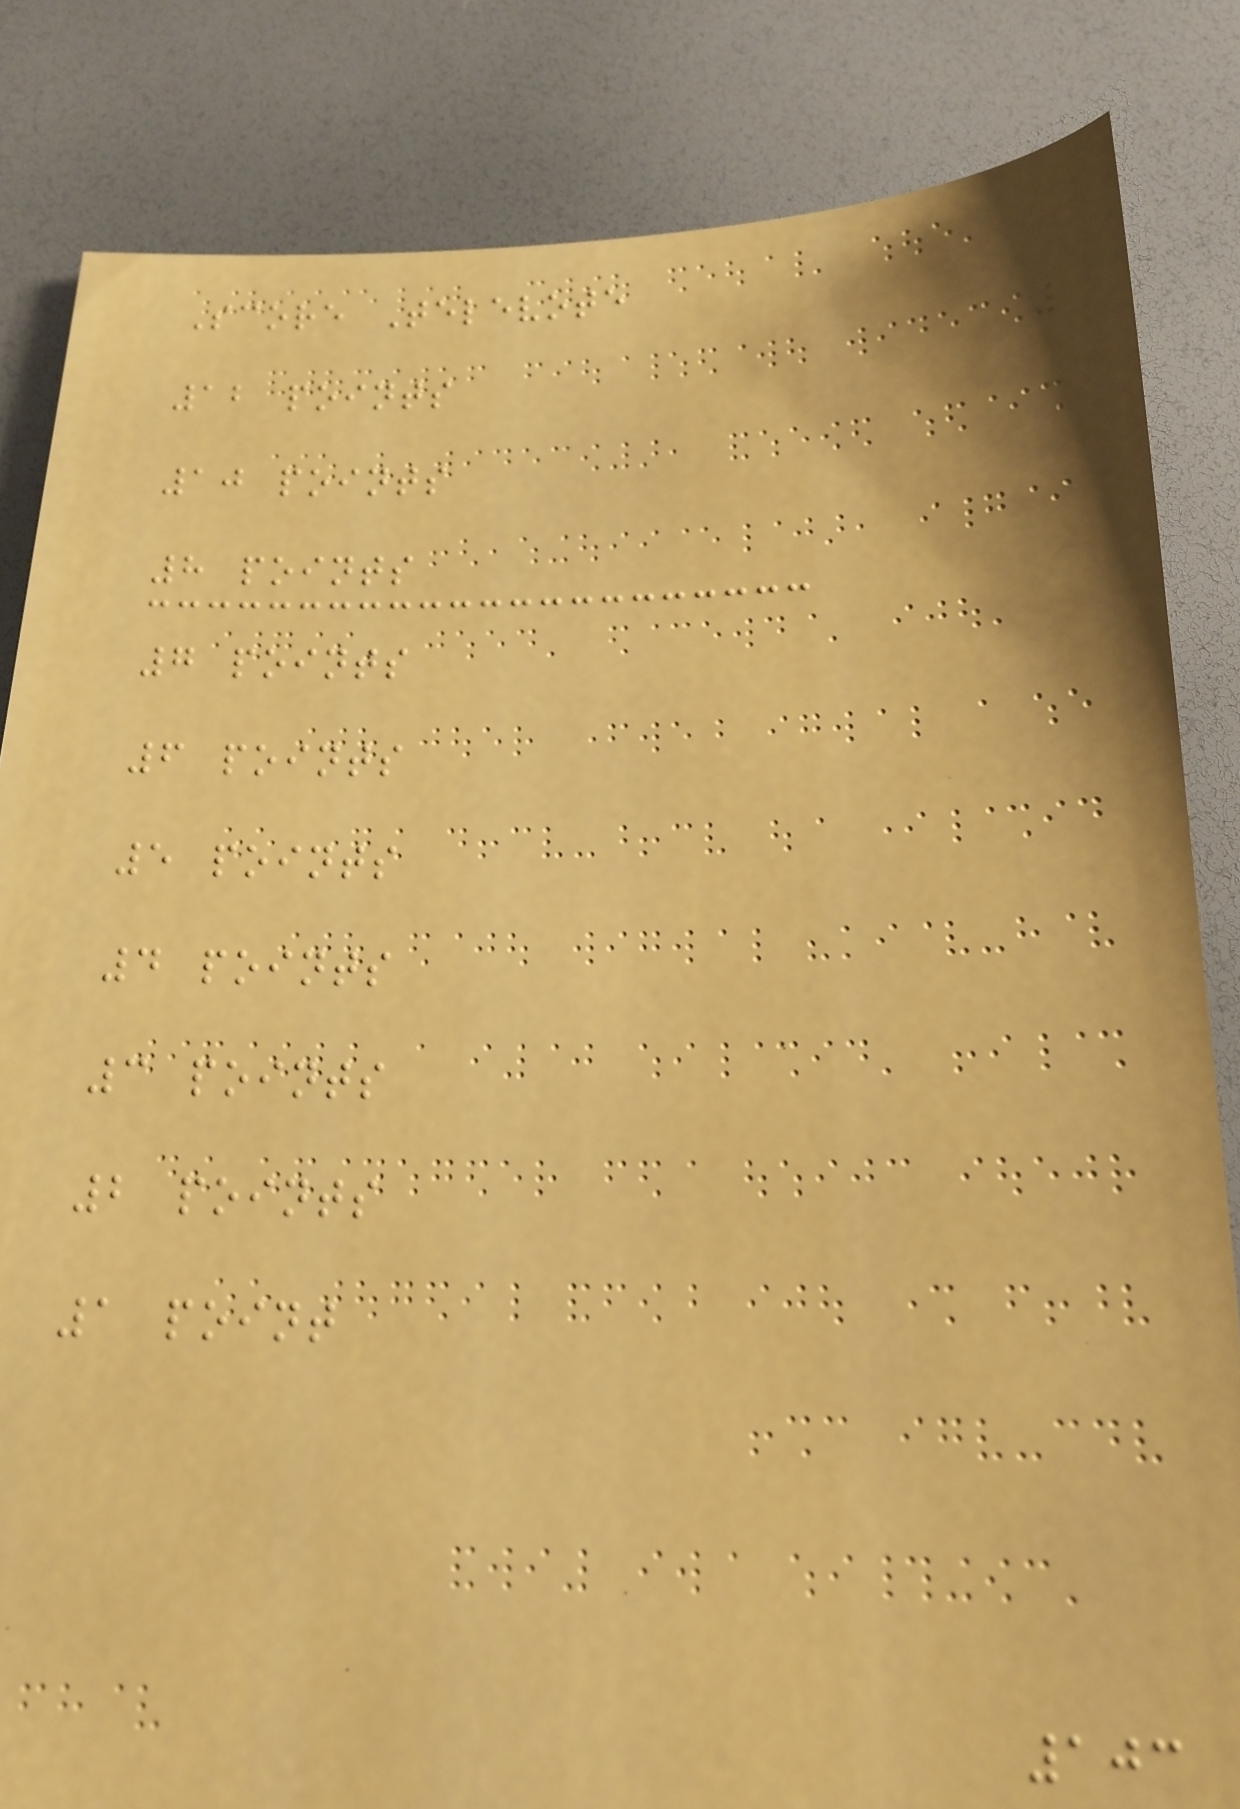Score Televote
12 points
10 points
8 points
7 points
6 points
5 points
4 points
3 points
2 points
1 point
103
